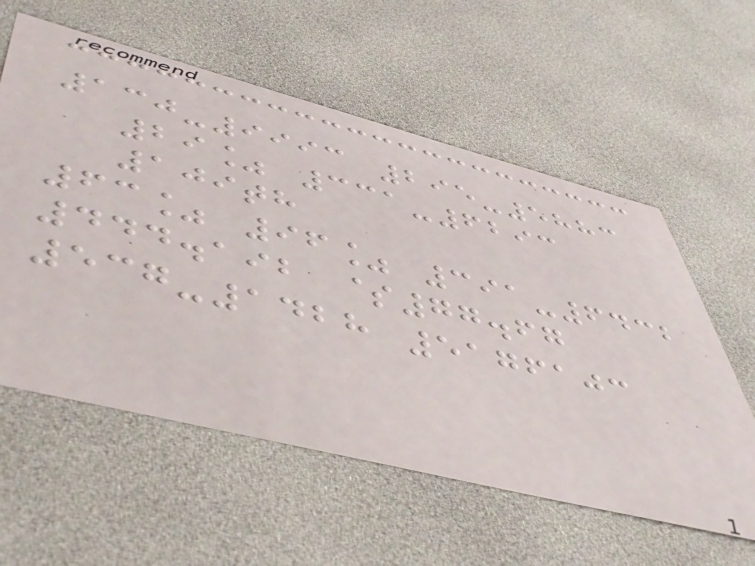130-9993 295-5883
29% 331-6293
109th
63% 96% 391-6432
444.192 $77.67
537-1428 5176103
